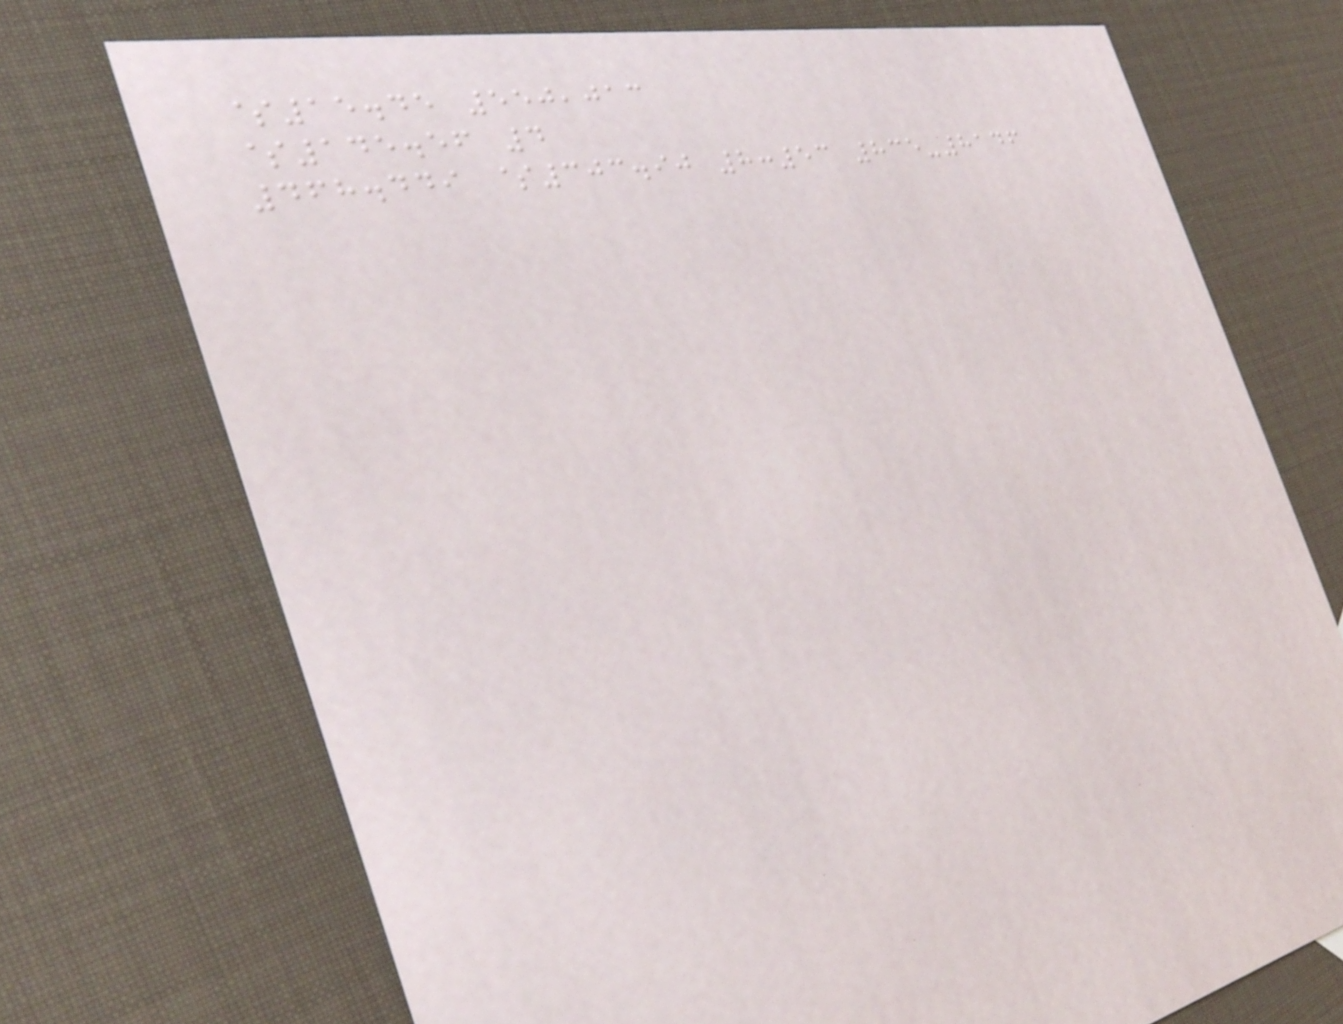$15.45 550,013
$145.56 4
468.449 $303.90 8:53 835-8146
